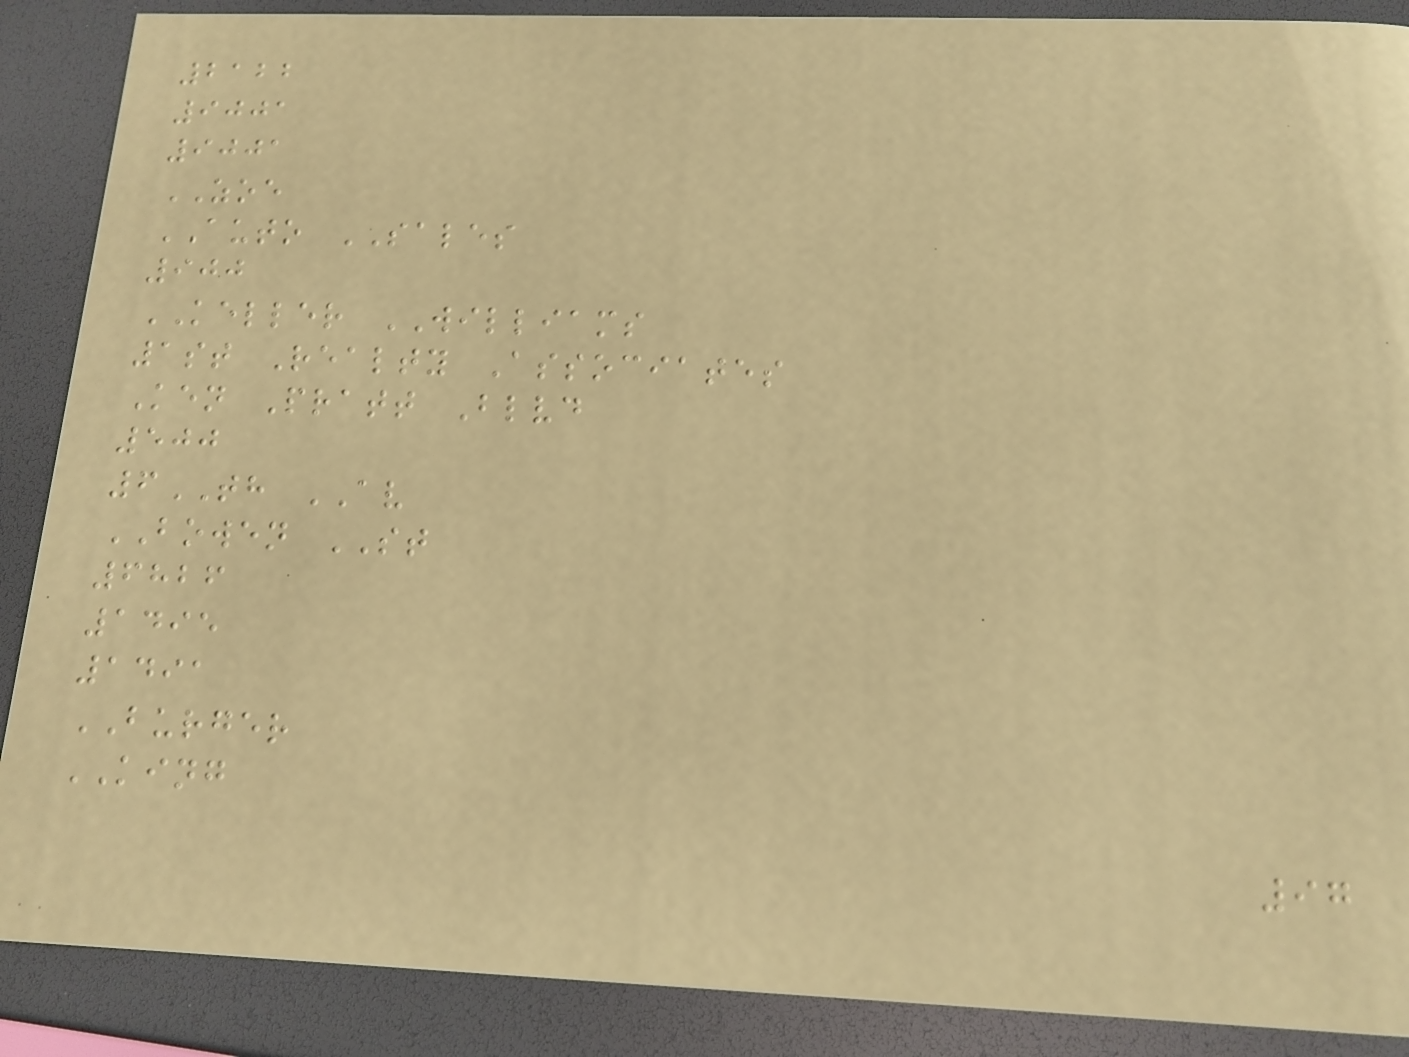2122
9001
9001
ZOE
AUTO SALES
900
KELLER WILLIAMS
1st Realty Associates
Ken Pratt Blvd
500
6TH AV
BOWEN ST
6826
1495
1491
BURGER
KING
97
